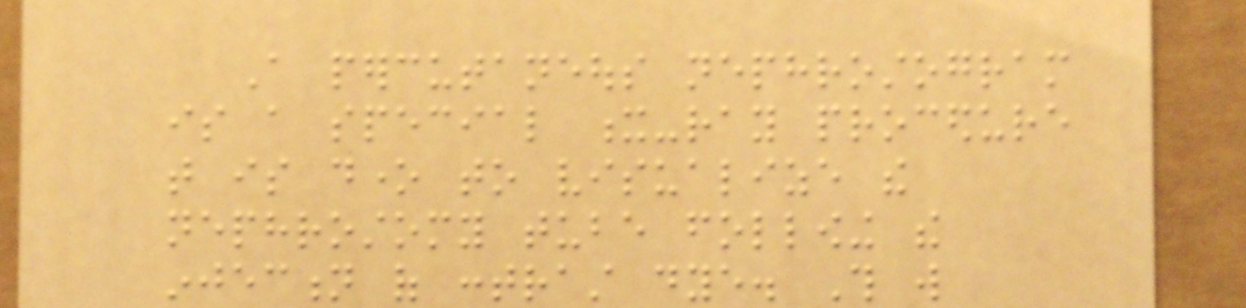A percutaneous nephrostogram
is a special x-ray procedure
that is done to visualize the
nephrostomy tube following the
injection of contrast dye. This will
